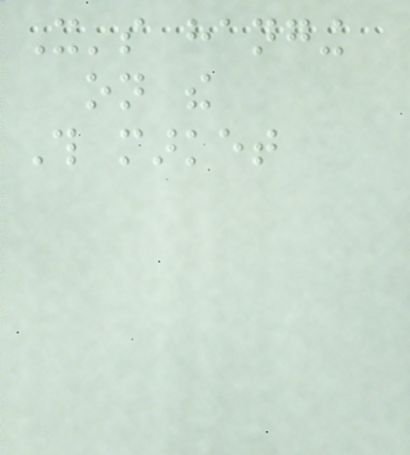It's hanging
on the
This market
